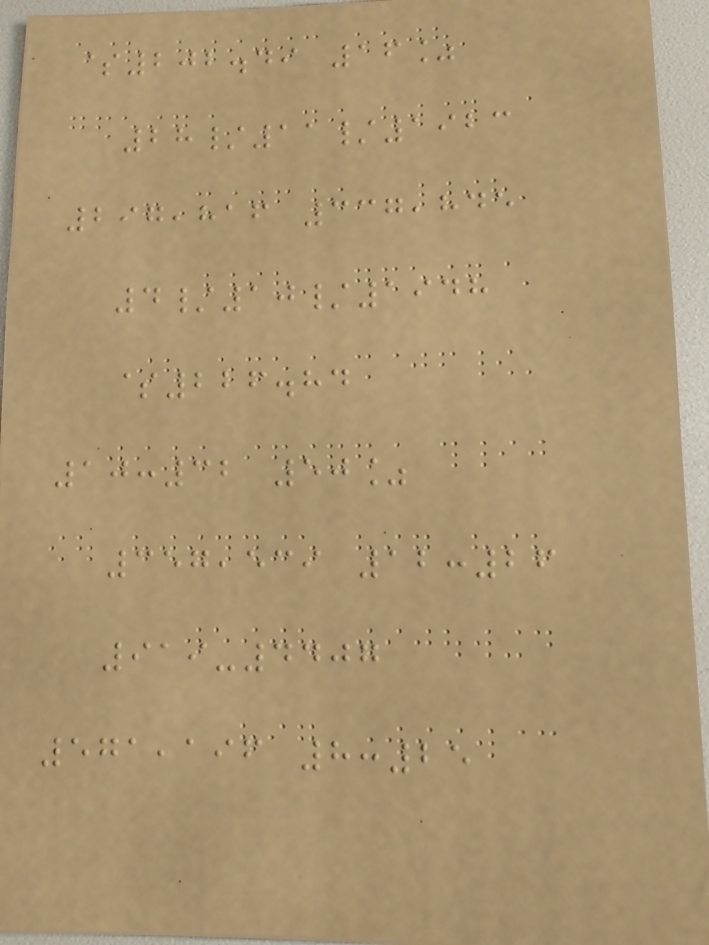$202.49 16%
28/11/1923
297,816 337,845
4/10/1948
$226.84
10:32 50%
357,539 12:26
919-4407
571,196 8:25
